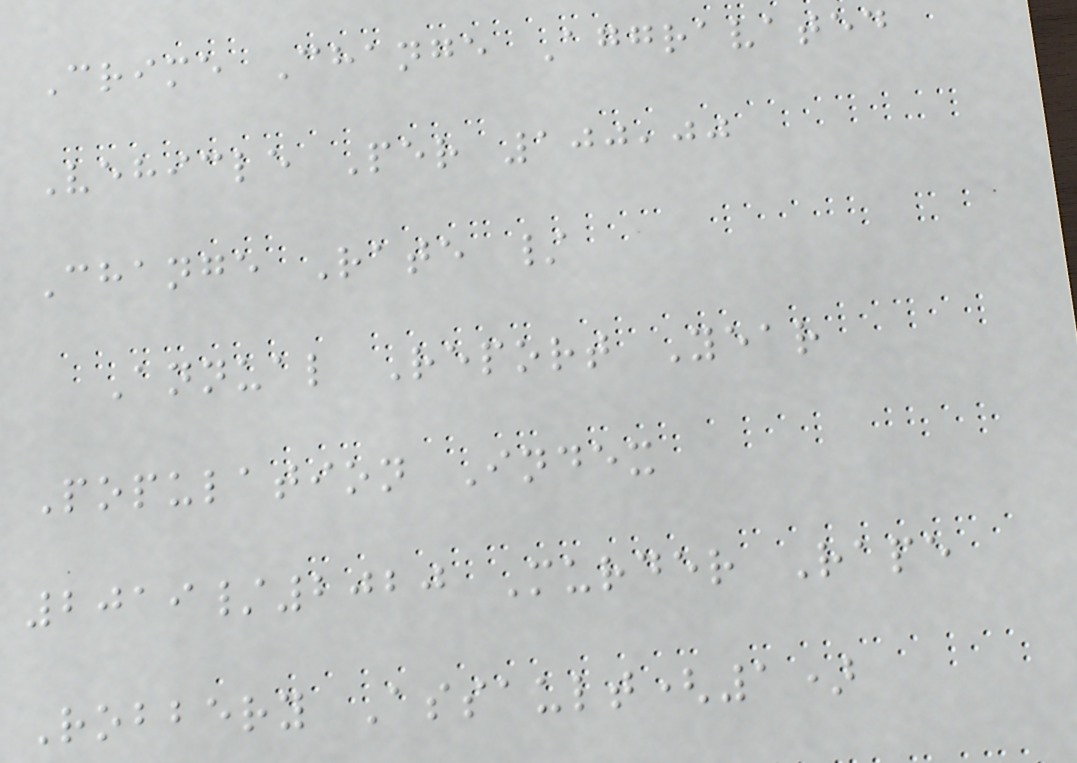Crime Change Aggravated
Vehicle Per 100,00
Change Rate /
Annual Report Year
Population Index
2019/2020 Murder Rape
Robbery Assault(1)
